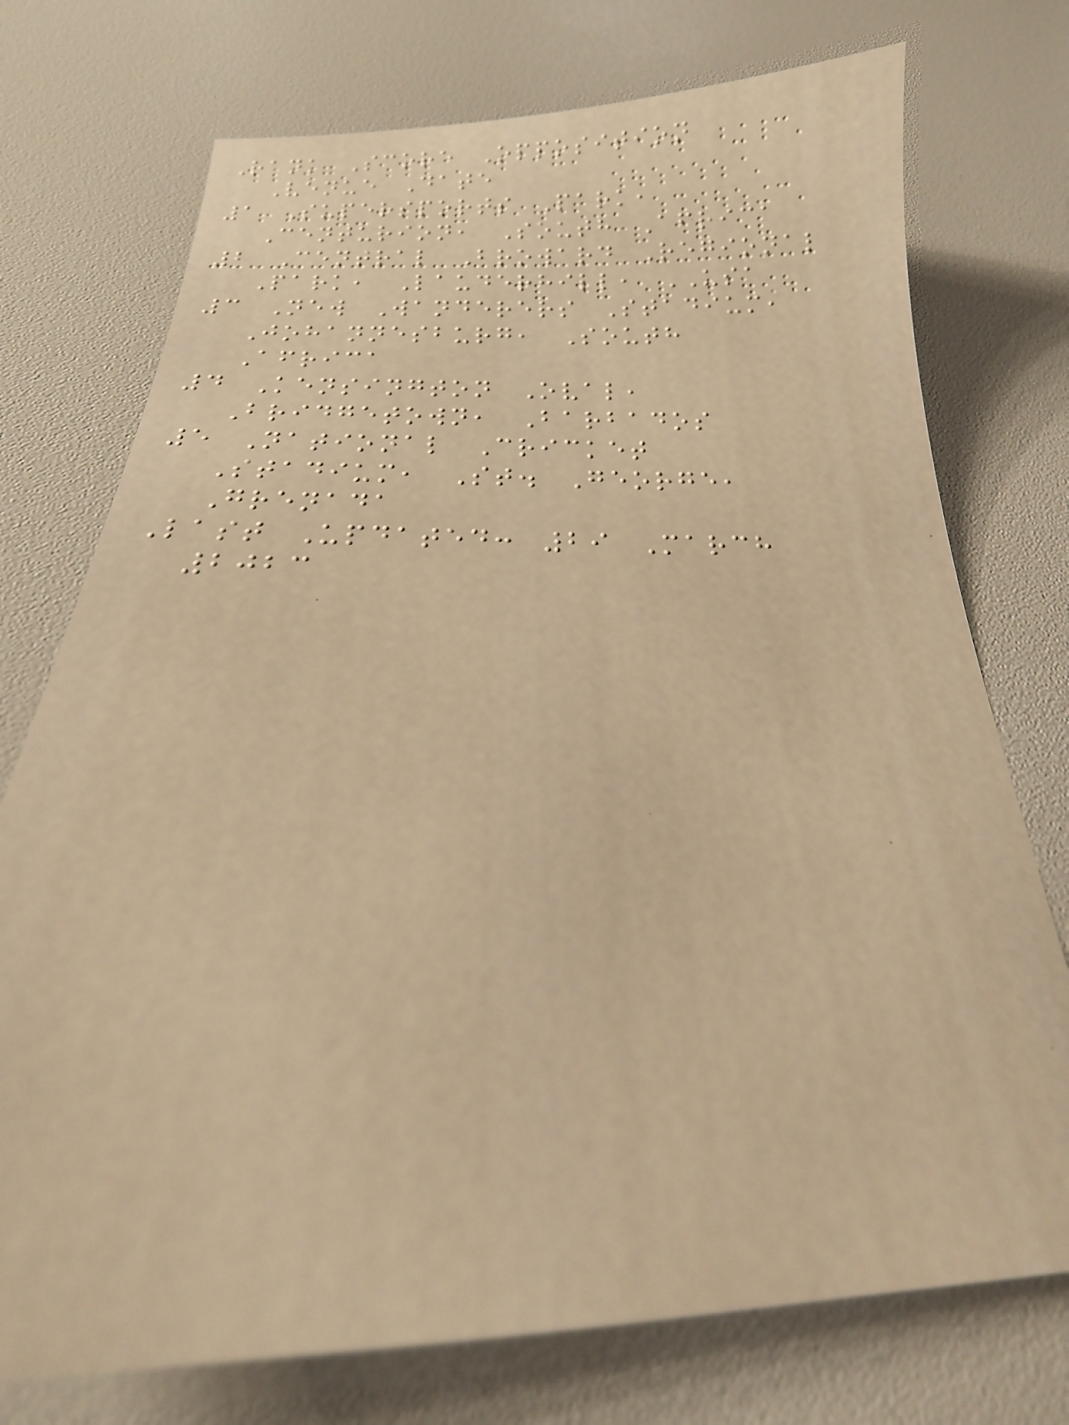Rank Score Opposition
Venue Date
1 Supersports Park,
Centurion, South Africa
2 Central Broward Regional
Park, Lauderhill, USA
3 New Wanderers Stadium,
Johannesburg, South
Africa
4 Kensington Oval,
Bridgetown, Barbados
5 National Cricket
Stadium, St. George,
Grenada
Last Updated: 29 March
2023
